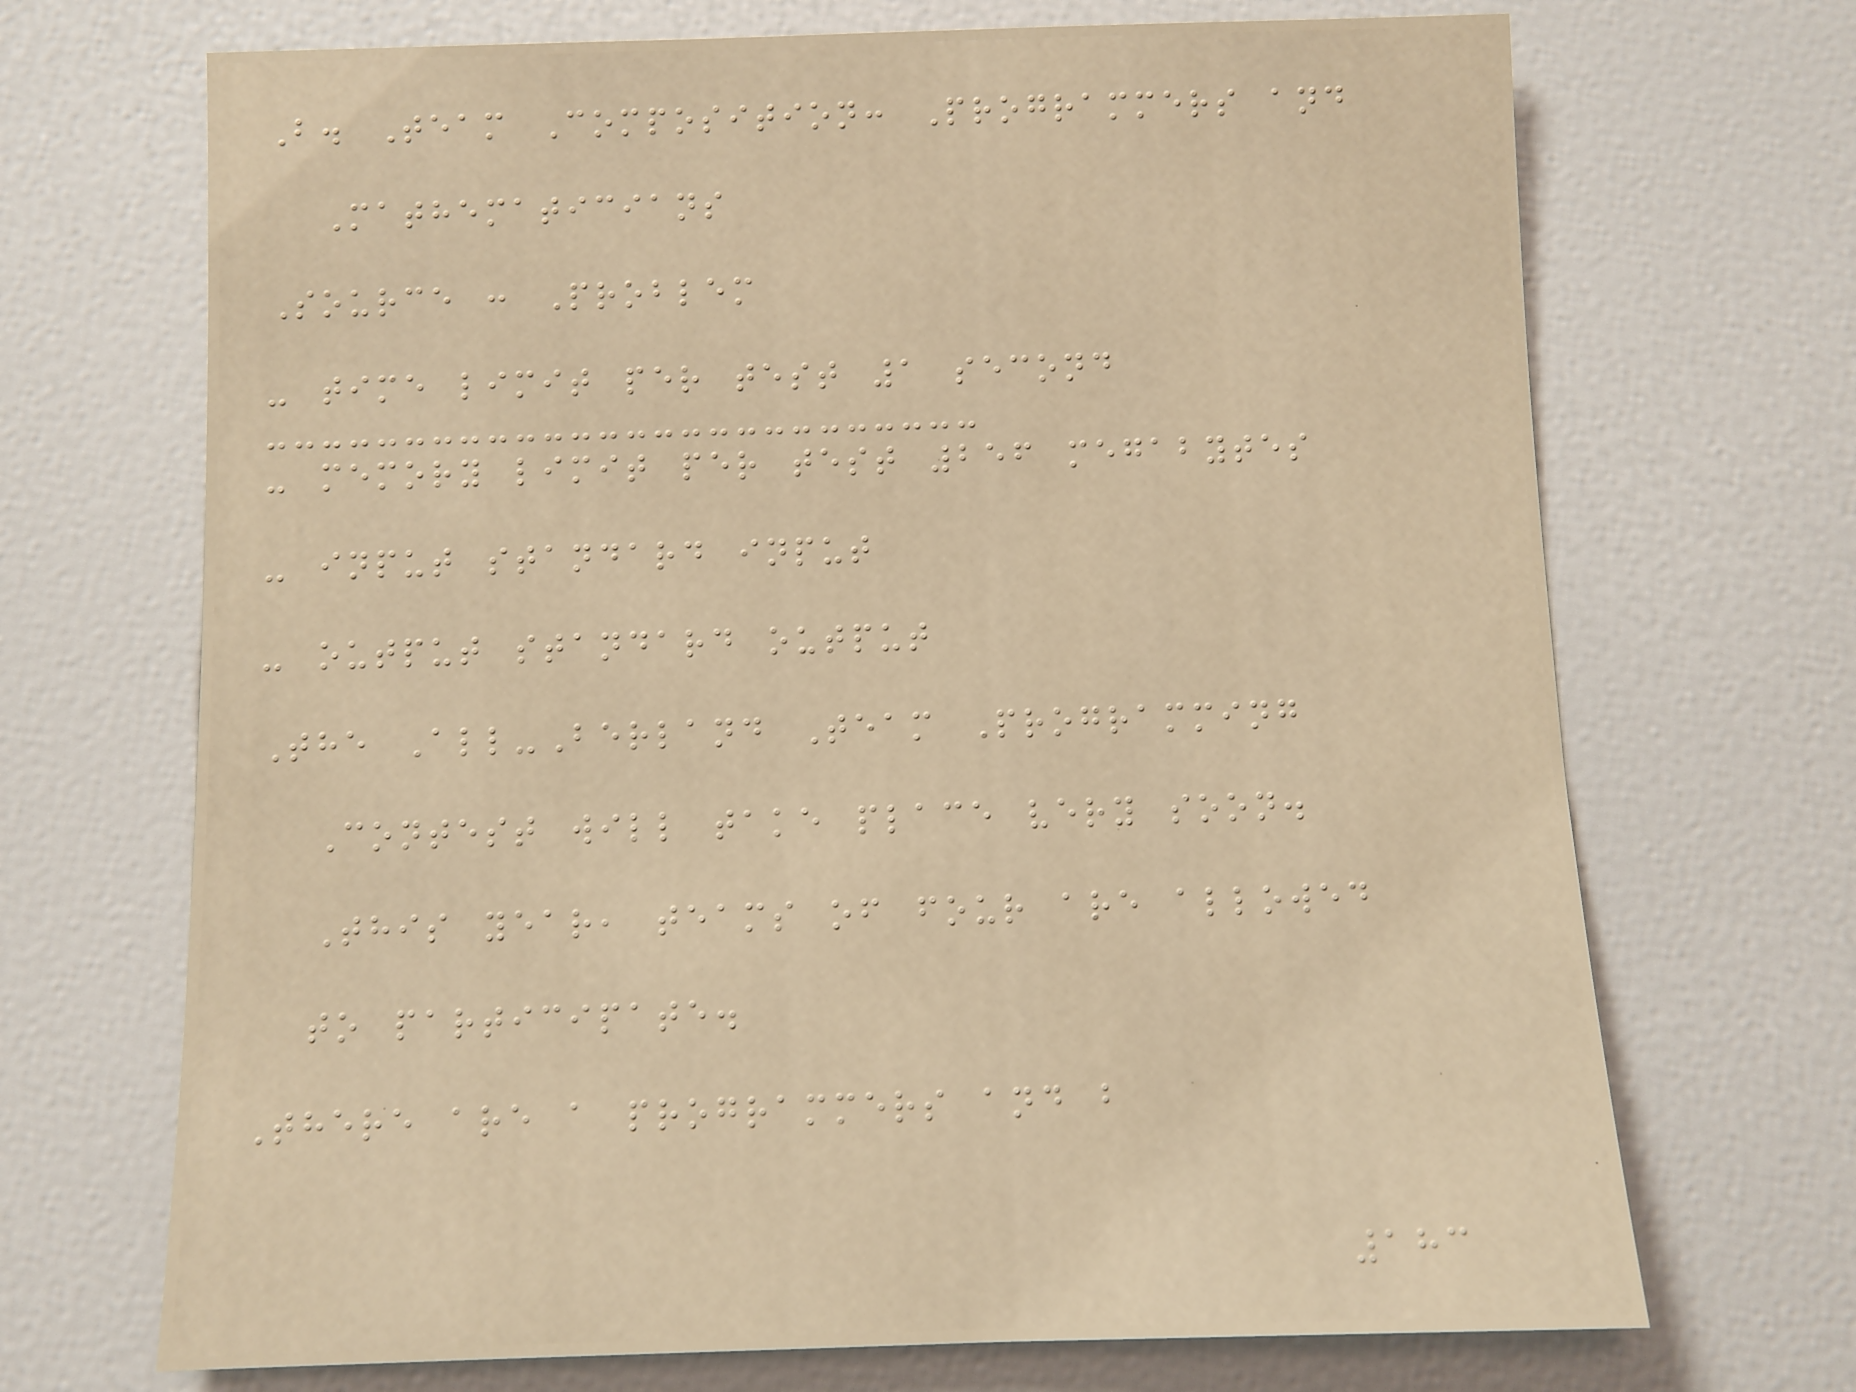B. Team Composition: Programmers and
Mathematicians
Source : Problem
- time limit per test 1 second
- memory limit per test 256 megabytes
- input standard input
- output standard output
The All-Berland Team Programming
Contest will take place very soon.
This year, teams of four are allowed
to participate.
There are a programmers and b
183
